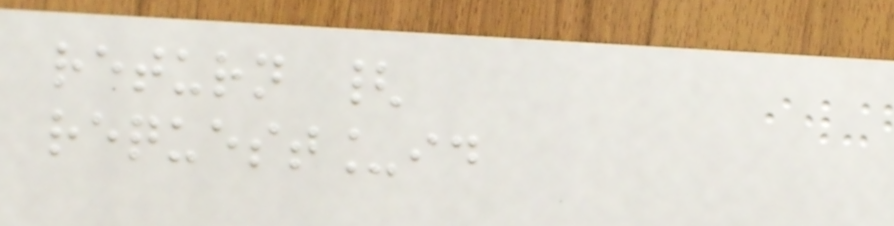return {
request_id
